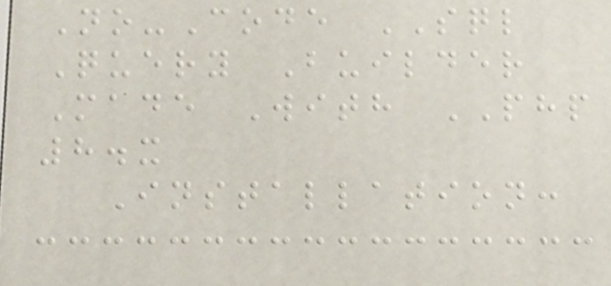No-Code SQL
Query Builder
Made With PHP
8.x
Installation:
